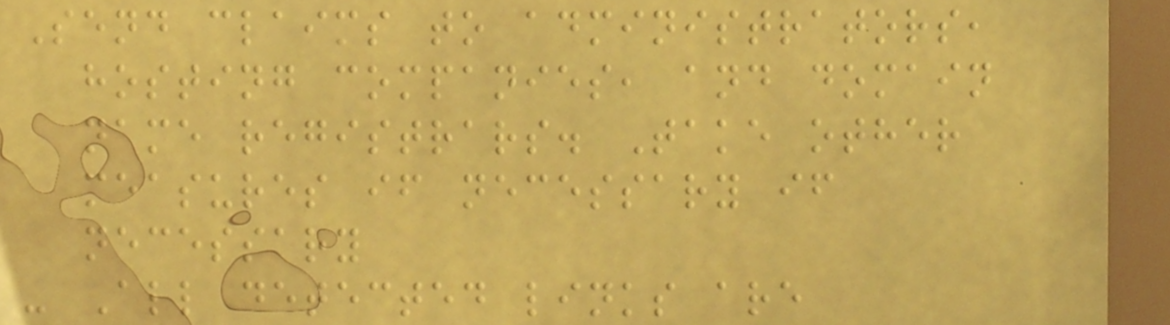Send claims to administrators,
hosting companies, and domain
name registrars. Take other
measures if necessary if
necessary
- All detected links are
